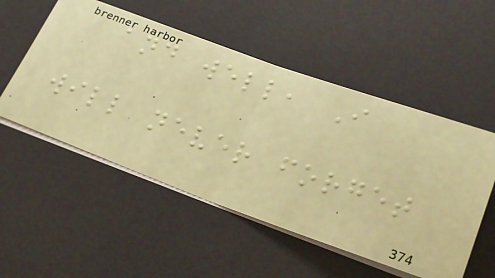and well, I
will never forget
